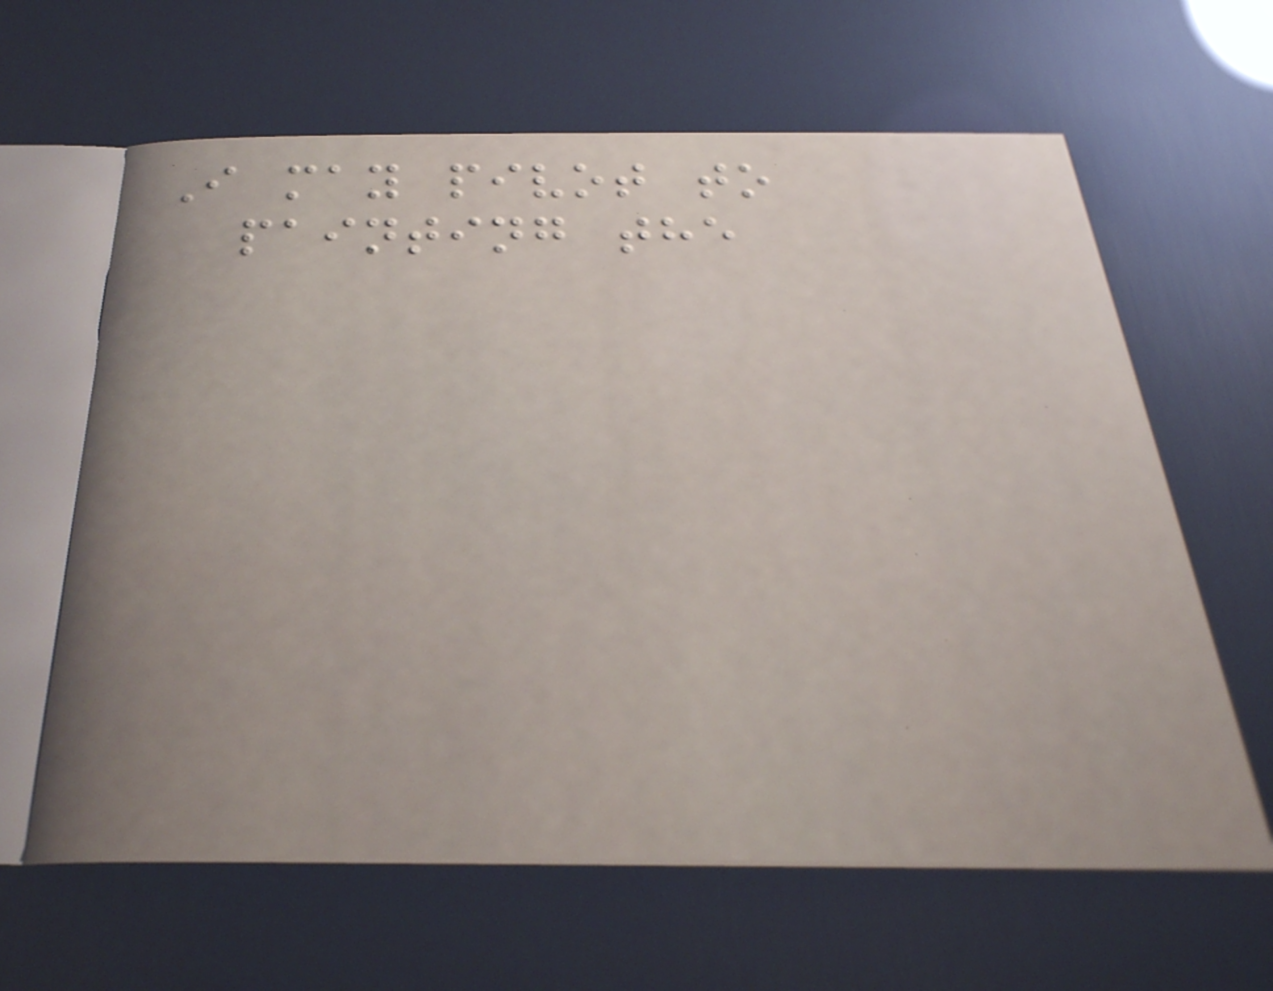I may pivot to
painting the
